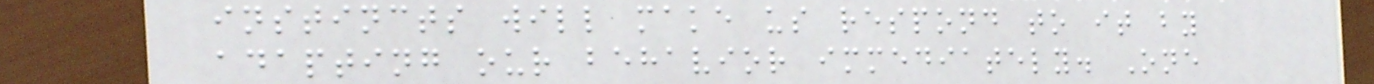instincts will make us respond to it by
adapting our behavior immediately. One
